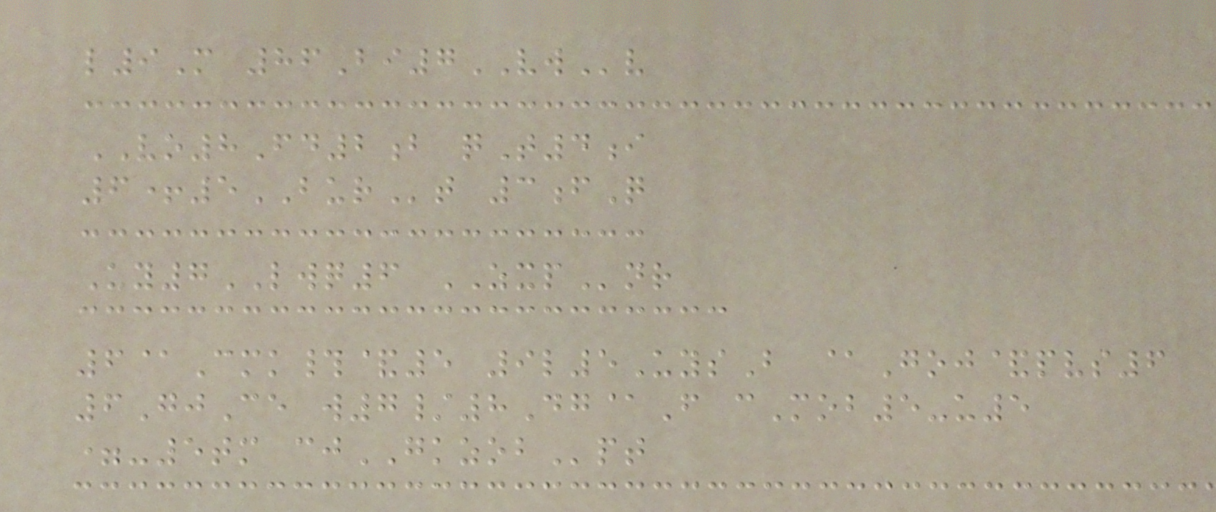l9M 86Bi7VWv
VO8Fd2b qT4i
6+5BURt 3fQ
Uy7LWQ6 ZXPnr
6@Cmk#&5 9l5UysB @Goj&pvs6
6GjCe w7/8Dg@F cMob5-u5
=-5tm cjGKZOBpt
